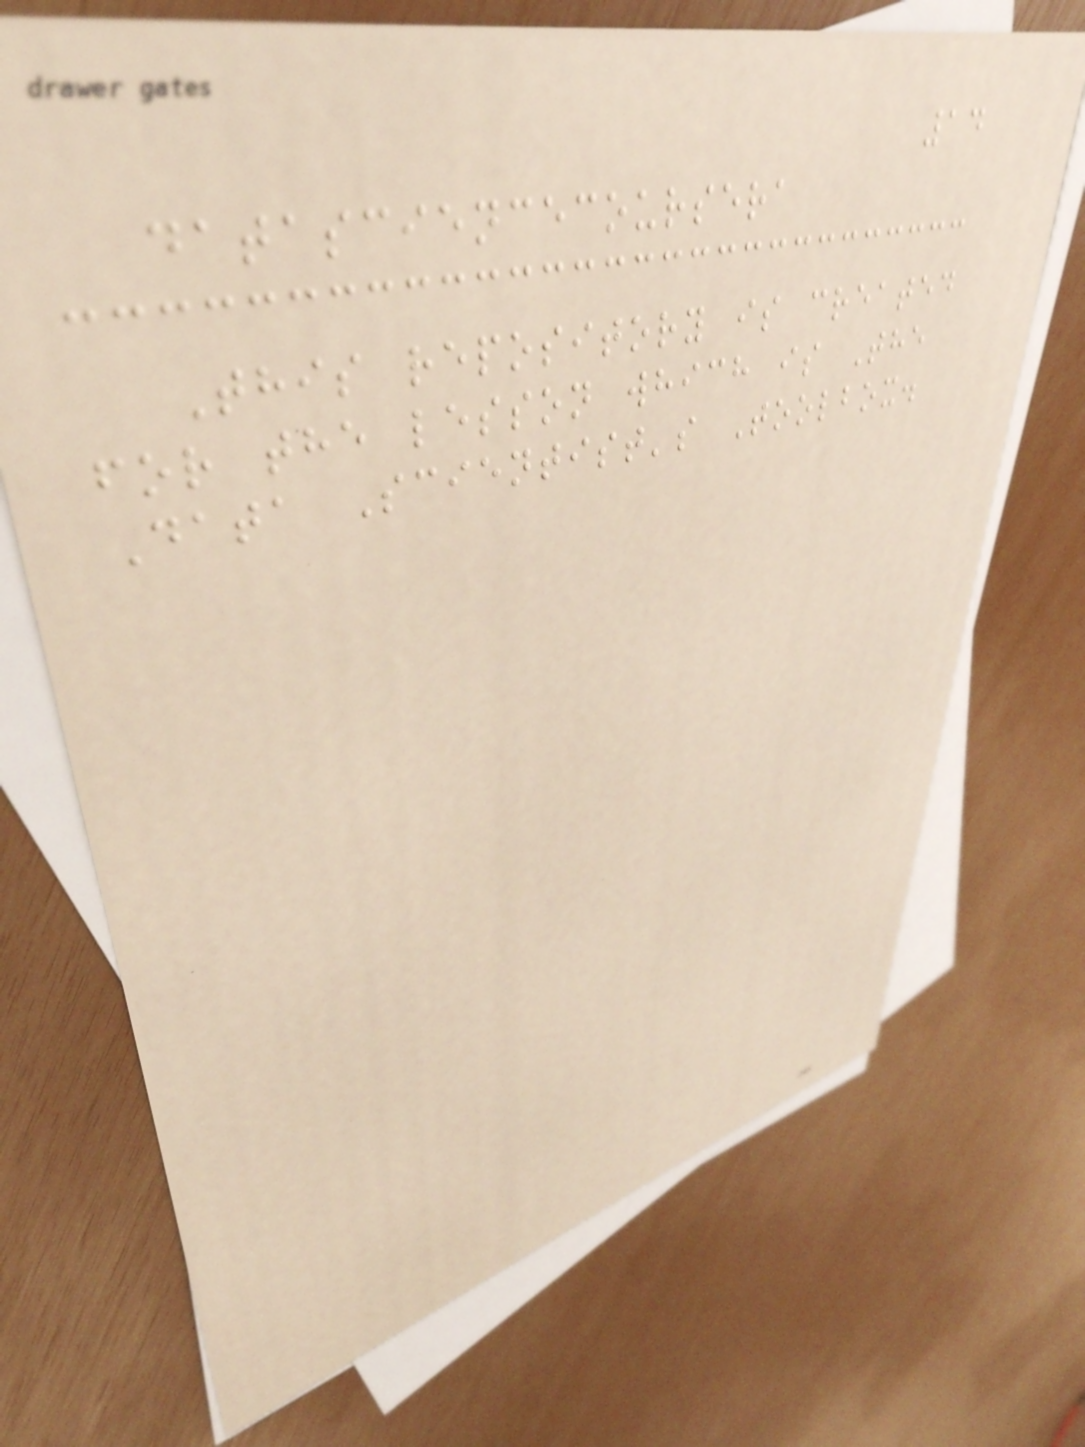14
datasciencecoursera
This repository is created
for the lesson which is The
Data Scientist's Toolbox.
